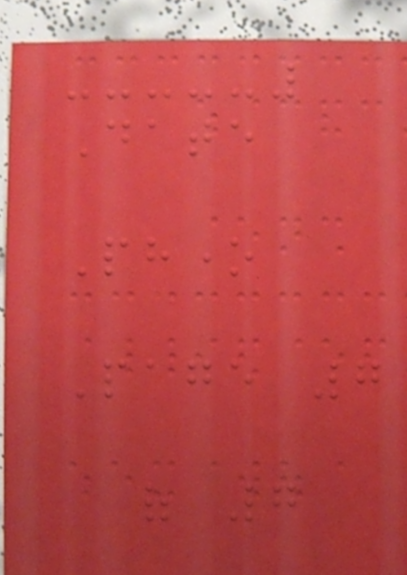Date
Phone
Page 7
of 7
